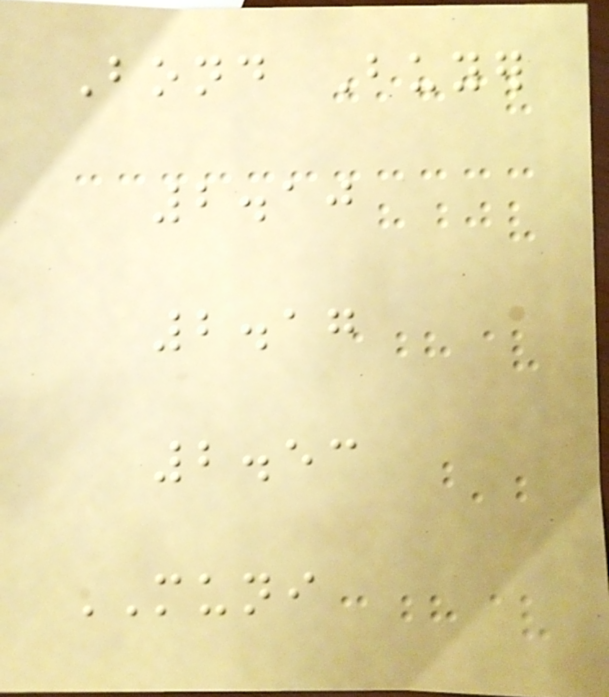Bond Buyer
2.10
2.17
2.53
MUNI
